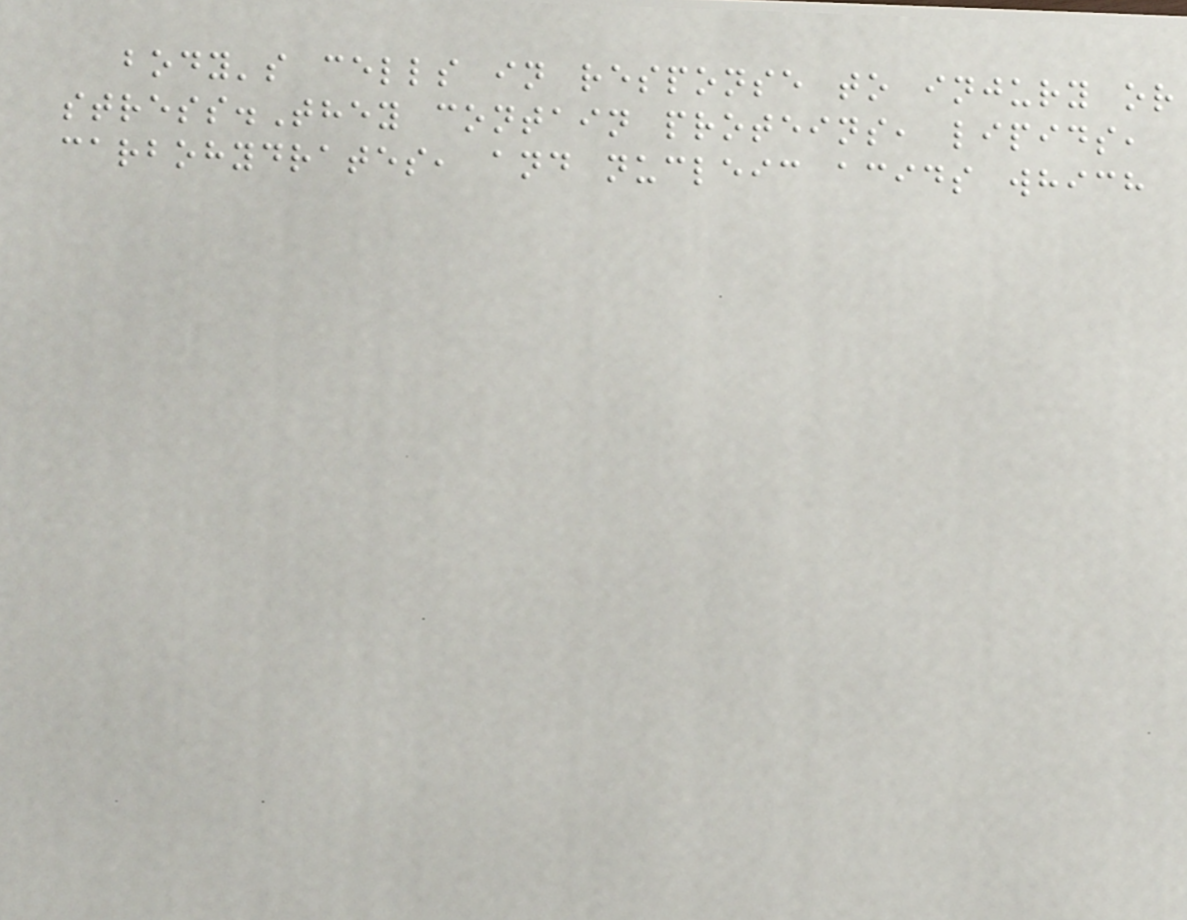body's cells in response to injury or
stress.They contain proteins, lipids,
carbohydrates, and nucleic acids which
